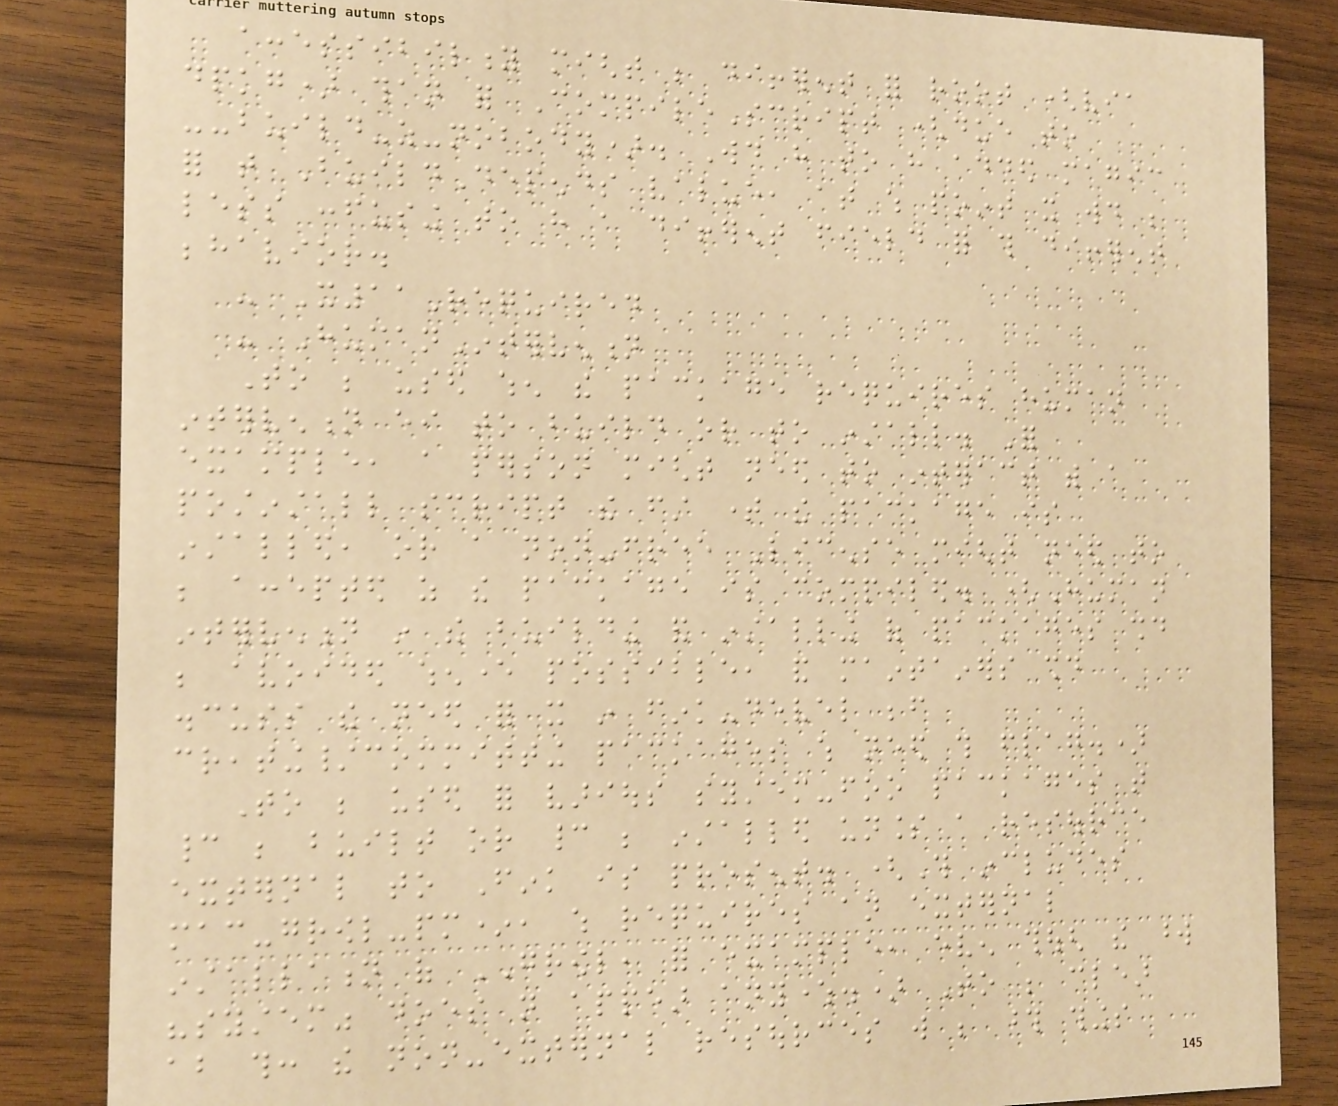accessibility might be different for root (via
dpkg) than for CompileScript (due to
--build-as-nobody). Would have to have added magic
for that BuildDepends value, at which point it would be
less confusing to have a different field for this different
behavior.
- X11Required
- HumanIntervention
To be used when the package requires human
intervention either to build or to install. For
example, a person might need to interact with a
postinstall script the first time the package is
installed, or a non-free License might need to
be accepted as the package is compiled. (Human
intervention in the building and installing of packages should
be avoided whenever possible, and maintainers should
discuss the need for it in fink-devel before
creating/committing packages which need this flag.)
To be used for various system-foo packages that
cannot be built or cannot be installed unless a resource
external to Fink is present. (This includes
mac-growl-pm*, which requires an external
installation of GROWL, for example, even though the word
"system" does not appear anywhere.) To be clear
about this: the non-external resources will be those things
